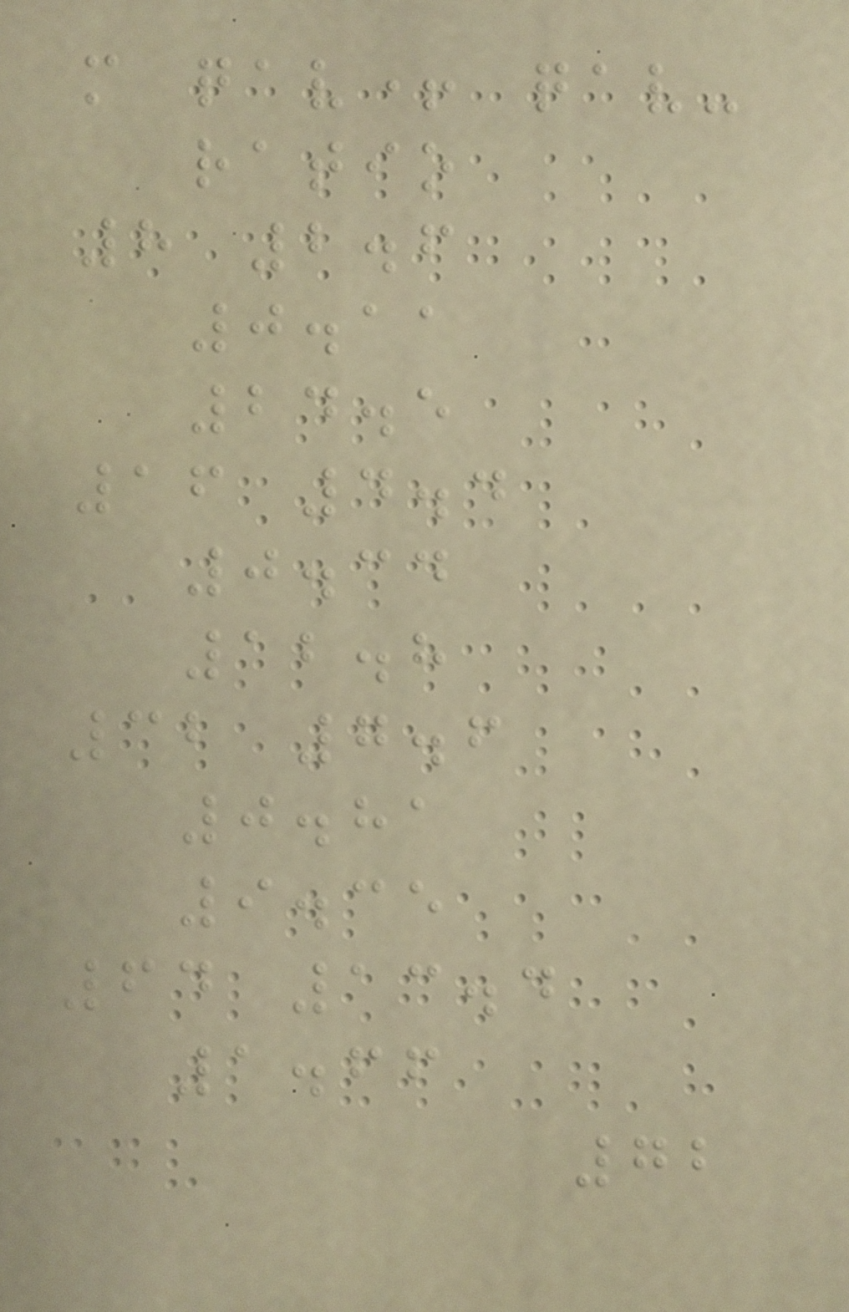m qav+ qav-
ratio
8 2.6
0.11
24.5
16 4.4
0.34
12.8
32 7.6
0.81
9.35
64 13.4
1.66
72
